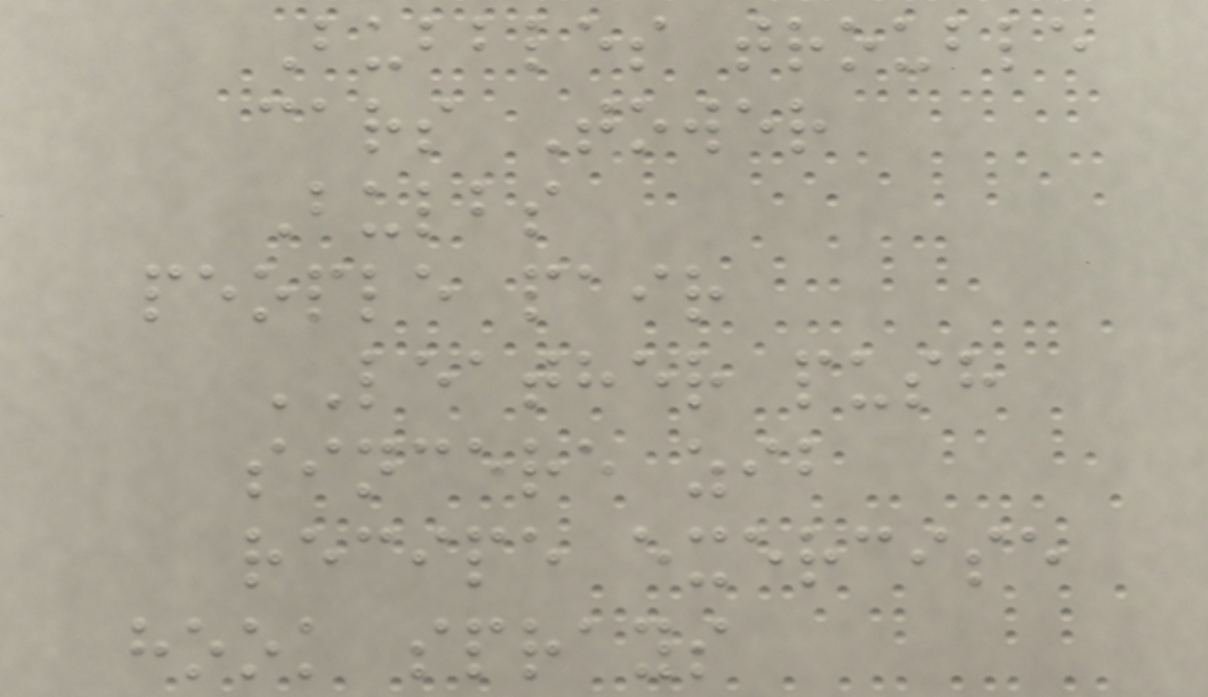Bubbles trouble
cars Tower
Bulbs
people pair
LEATHER push
sincere zib
recipe exercise
hook sprays
